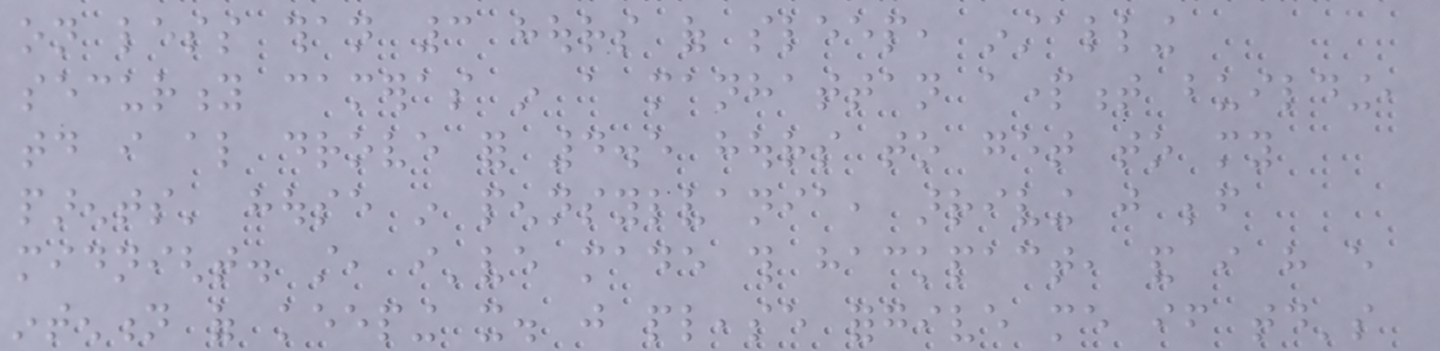on less than 3 hours of sleep, installing
security cameras in a manhattan apartment building,
today i also drove for 4.5 hours to get to my
parents' house in pennsylvania, arriving just before
midnight. still, i've made this hackpact, and i have every
intention of keeping it. just please forgive me if today's
